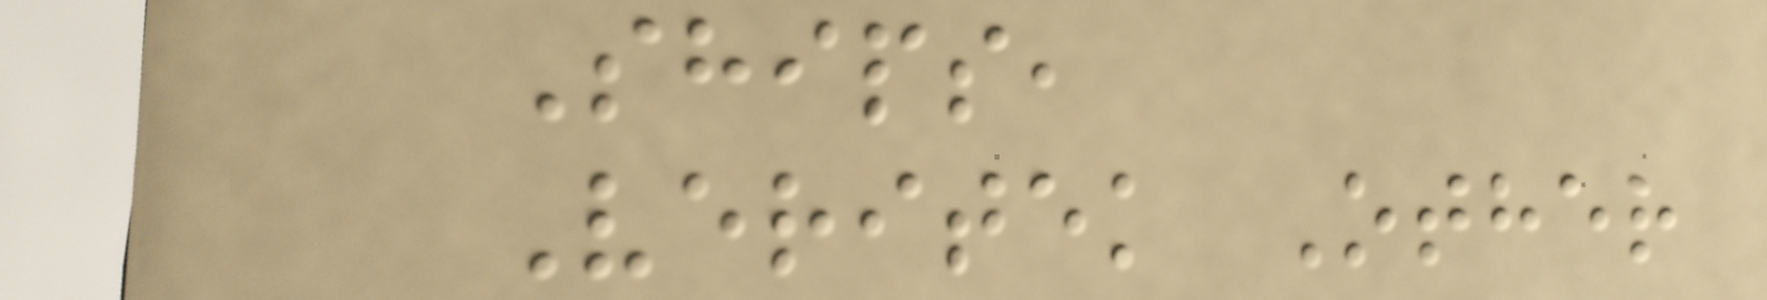Ships,
Veritek Other
